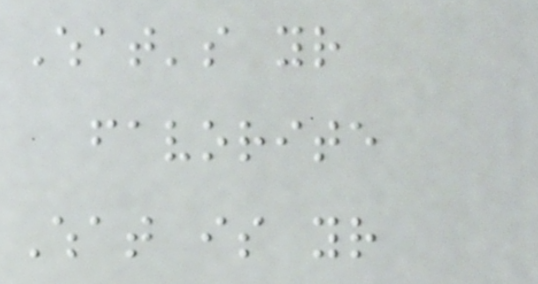What's your
favorite
What is your
